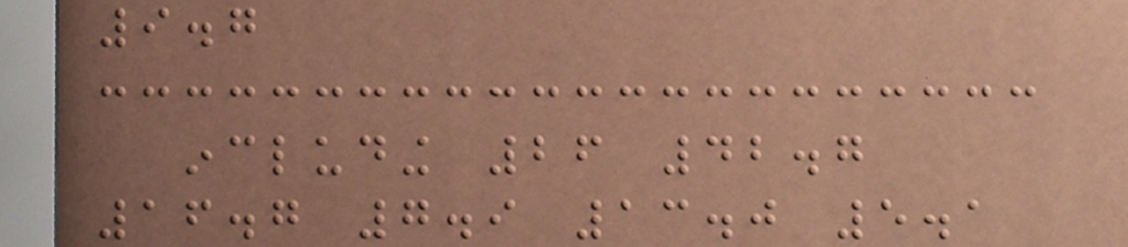9.7
including 26 42.7
16.7 7.9 13.0 5.1
